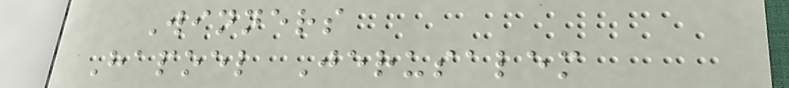Winners
Hapoel Jerusalem
